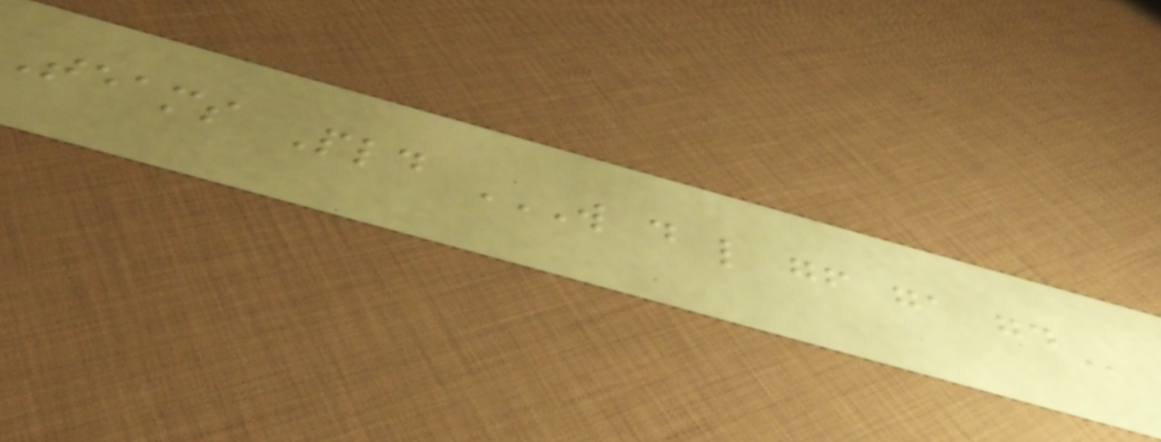Teams Pld W D L GF GA GD
